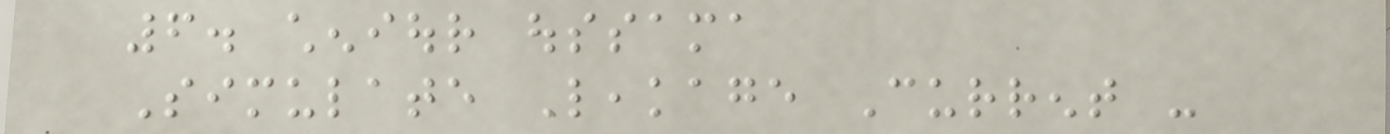6. cheniour oussama
Simulate Leakage Current -
